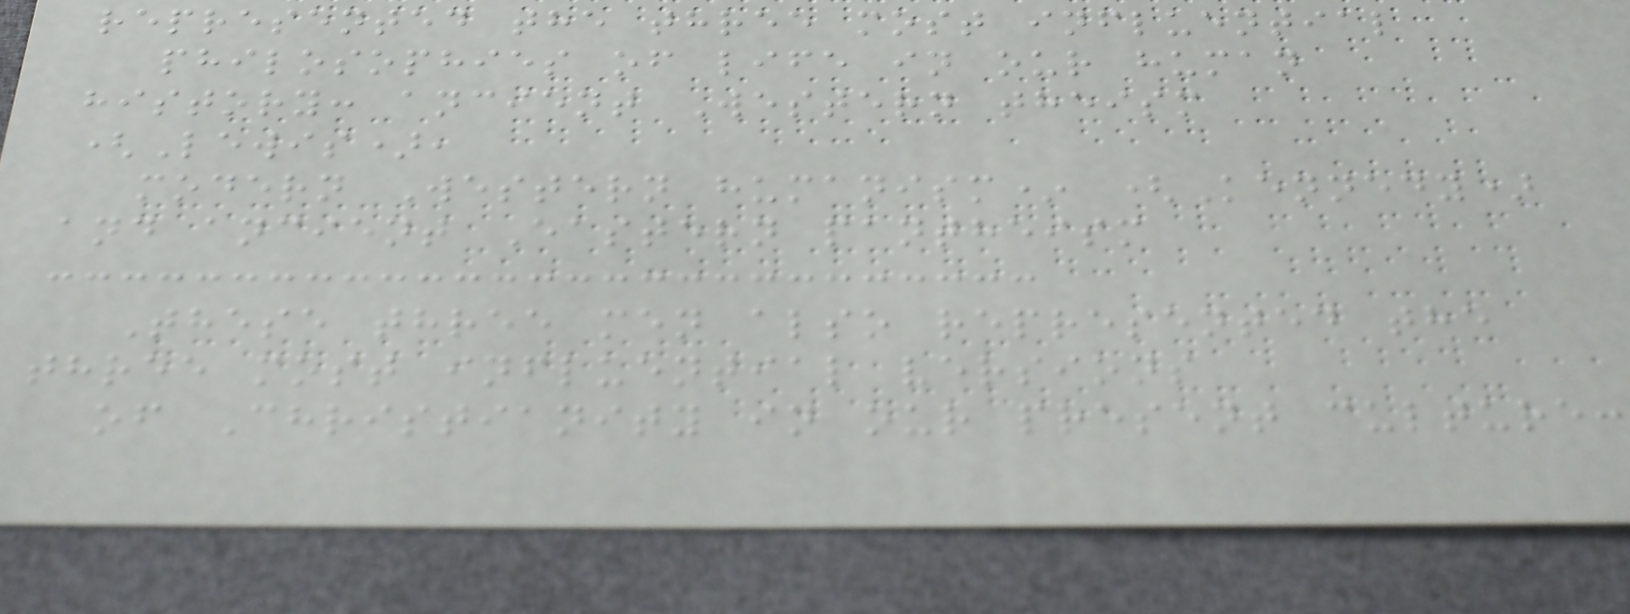represented the three most influential
philosophies of life in our human
history: ancient Western theism
(Lewis),
modern Western humanism* (Kennedy)
and ancient Eastern pantheism
These three men also represented the
three most influential versions
of Christianity in our present culture:
